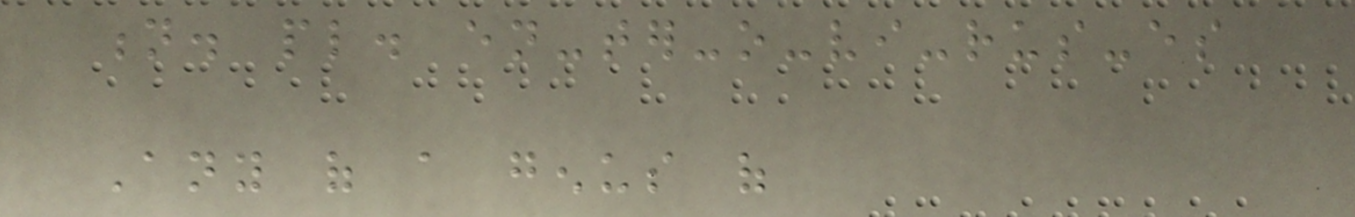n. pl. en-ter-o-vi-rus-es
Any of a genus of
